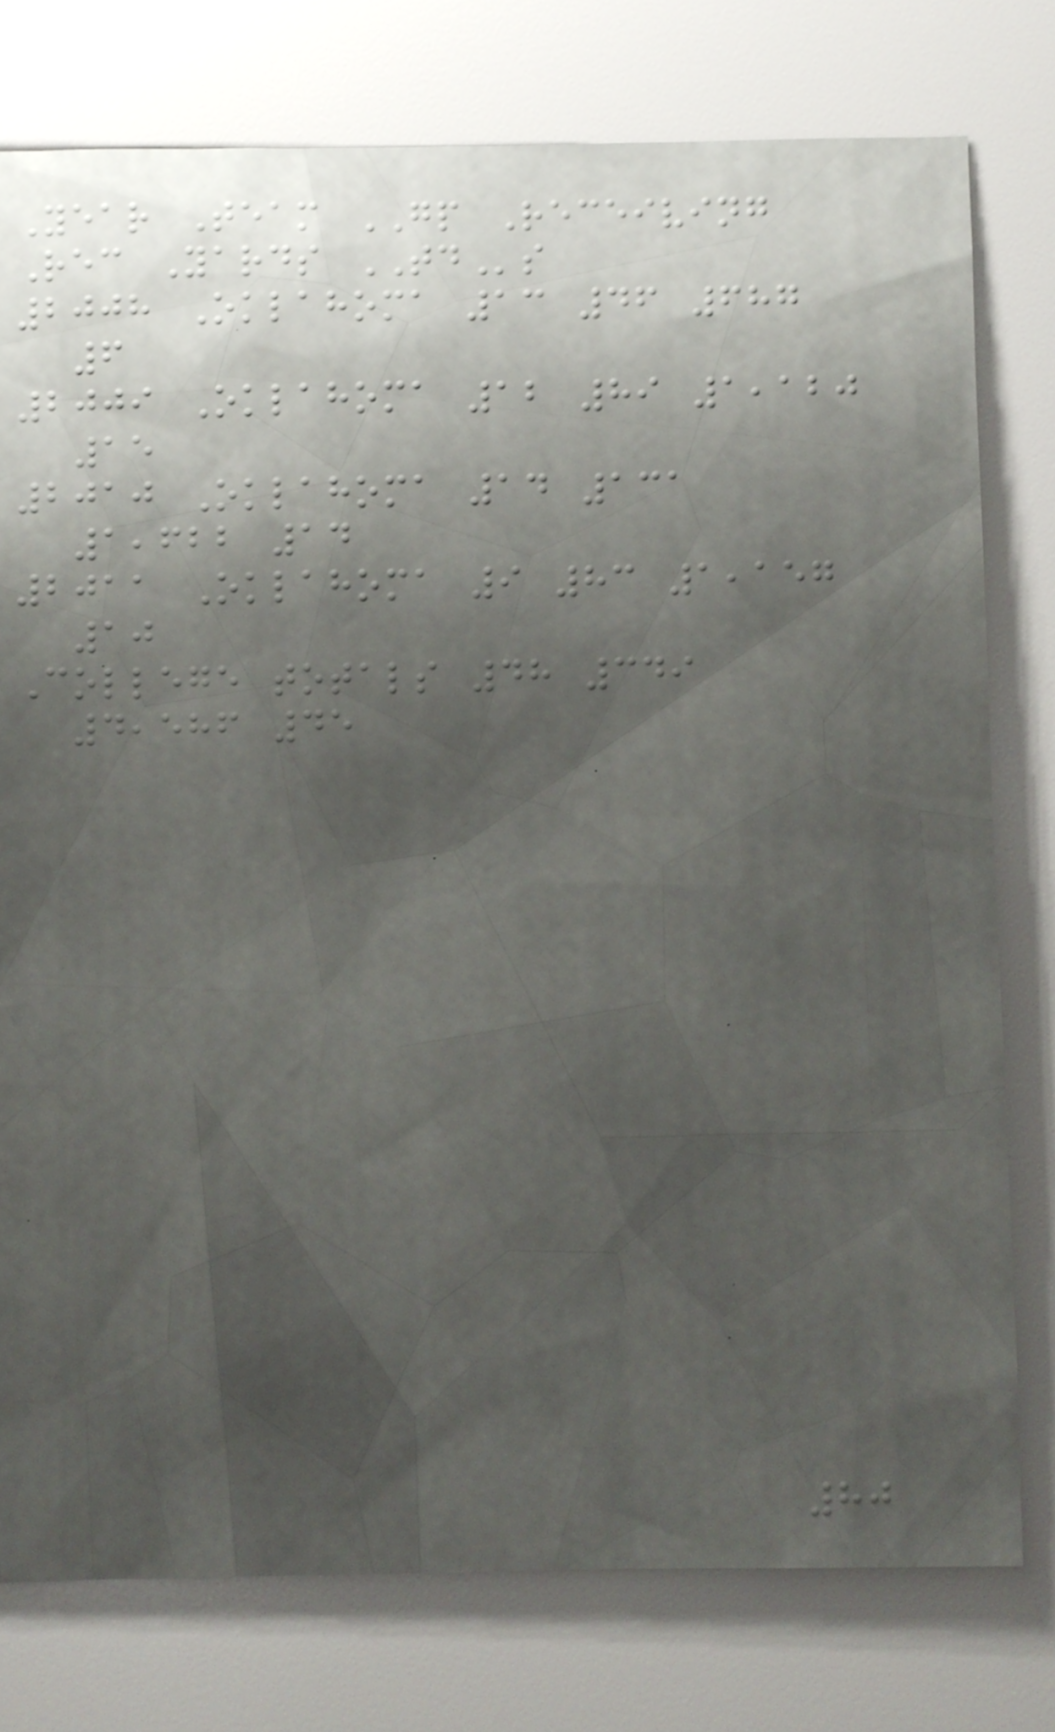Year Team GP Receiving
Rec Yards TDs
2008 Oklahoma 13 46 687
6
2009 Oklahoma 12 89 1,120
15
2010 Oklahoma 14 131
1,622 14
2011 Oklahoma 9 83 1,157
10
College totals 48 349
4,586 45
80
